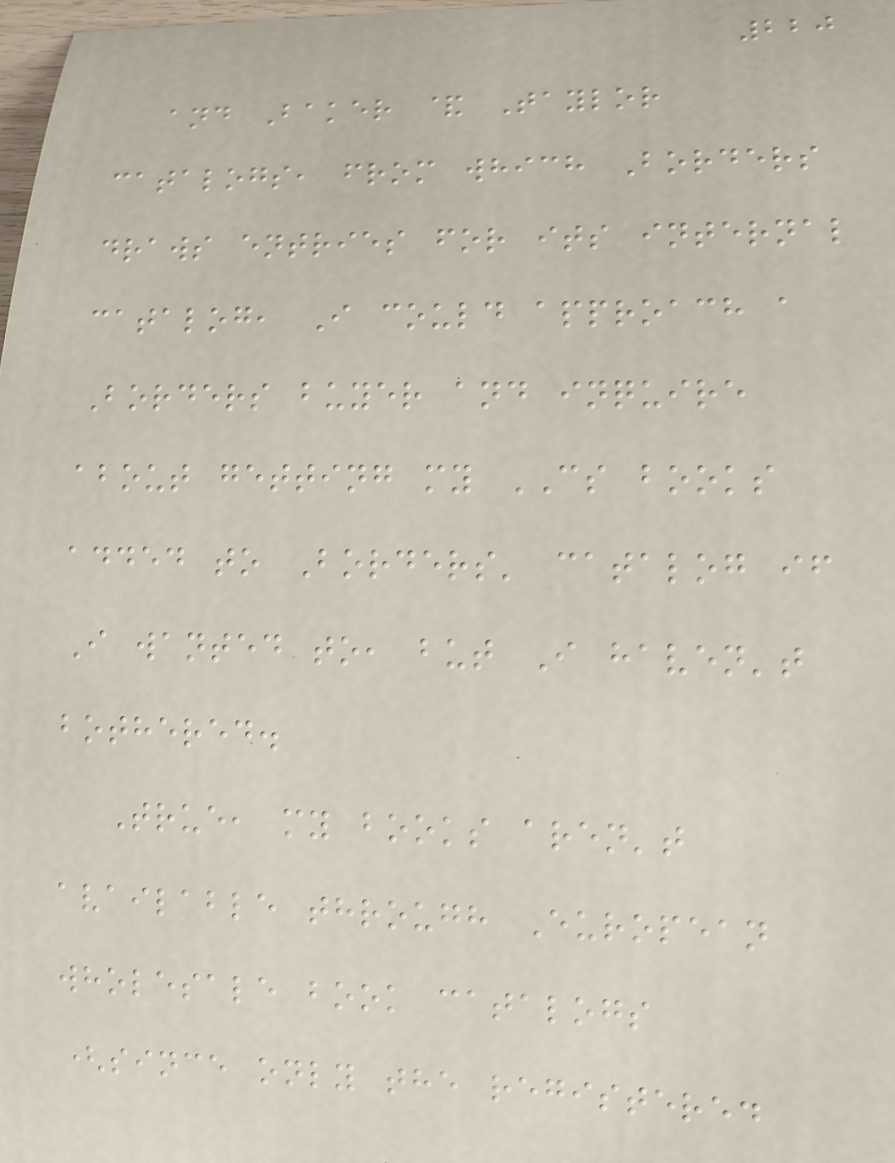220
and Baker & Taylor
catalogs, from which Borders
draws entries for its internal
catalog, I could approach a
Borders buyer and inquire
about getting my CS books
added to Borders' catalog if
I wanted to, but I haven't
bothered.
True, my books aren't
available through European
wholesale book catalogs
(since only the registered
